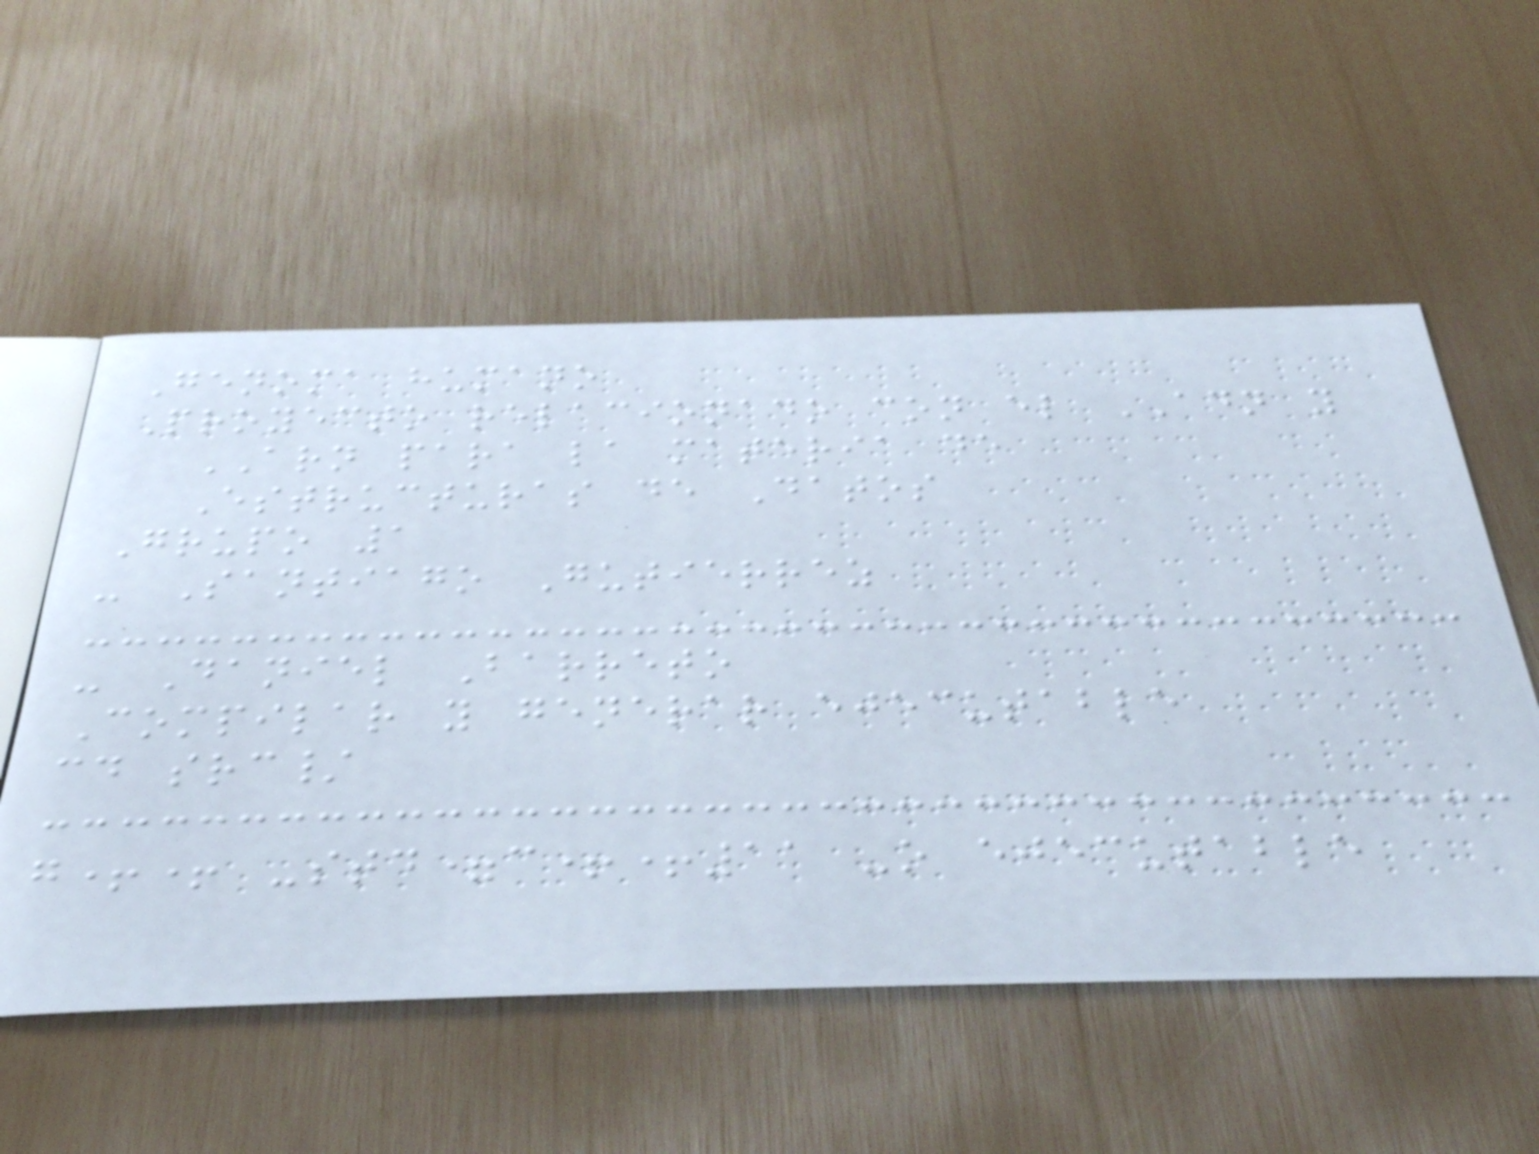Genoma humano
Proyecto relacionado con el ADN y
ARN para la materia de
Estructuras de Datos
Grupo 1
- Santiago Gutierrez
- Daniel Barreto
Compilar y generar ejecutable
cd src/
g++ -std=c++11 -o ejecutable
